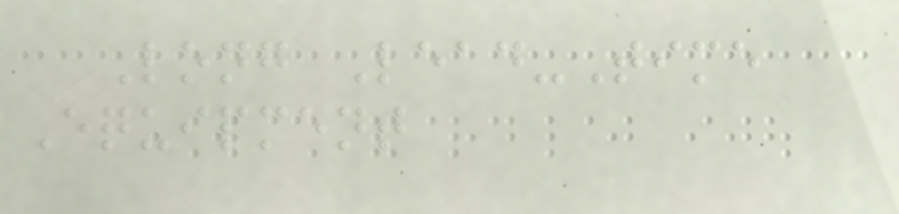Long Lead-Time
Equipment
